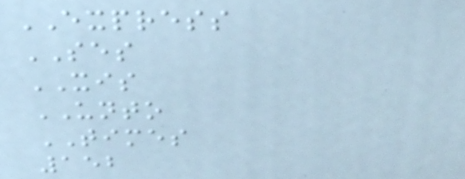EXPRESS
SES
XIS
UNTO
TIMES
152
